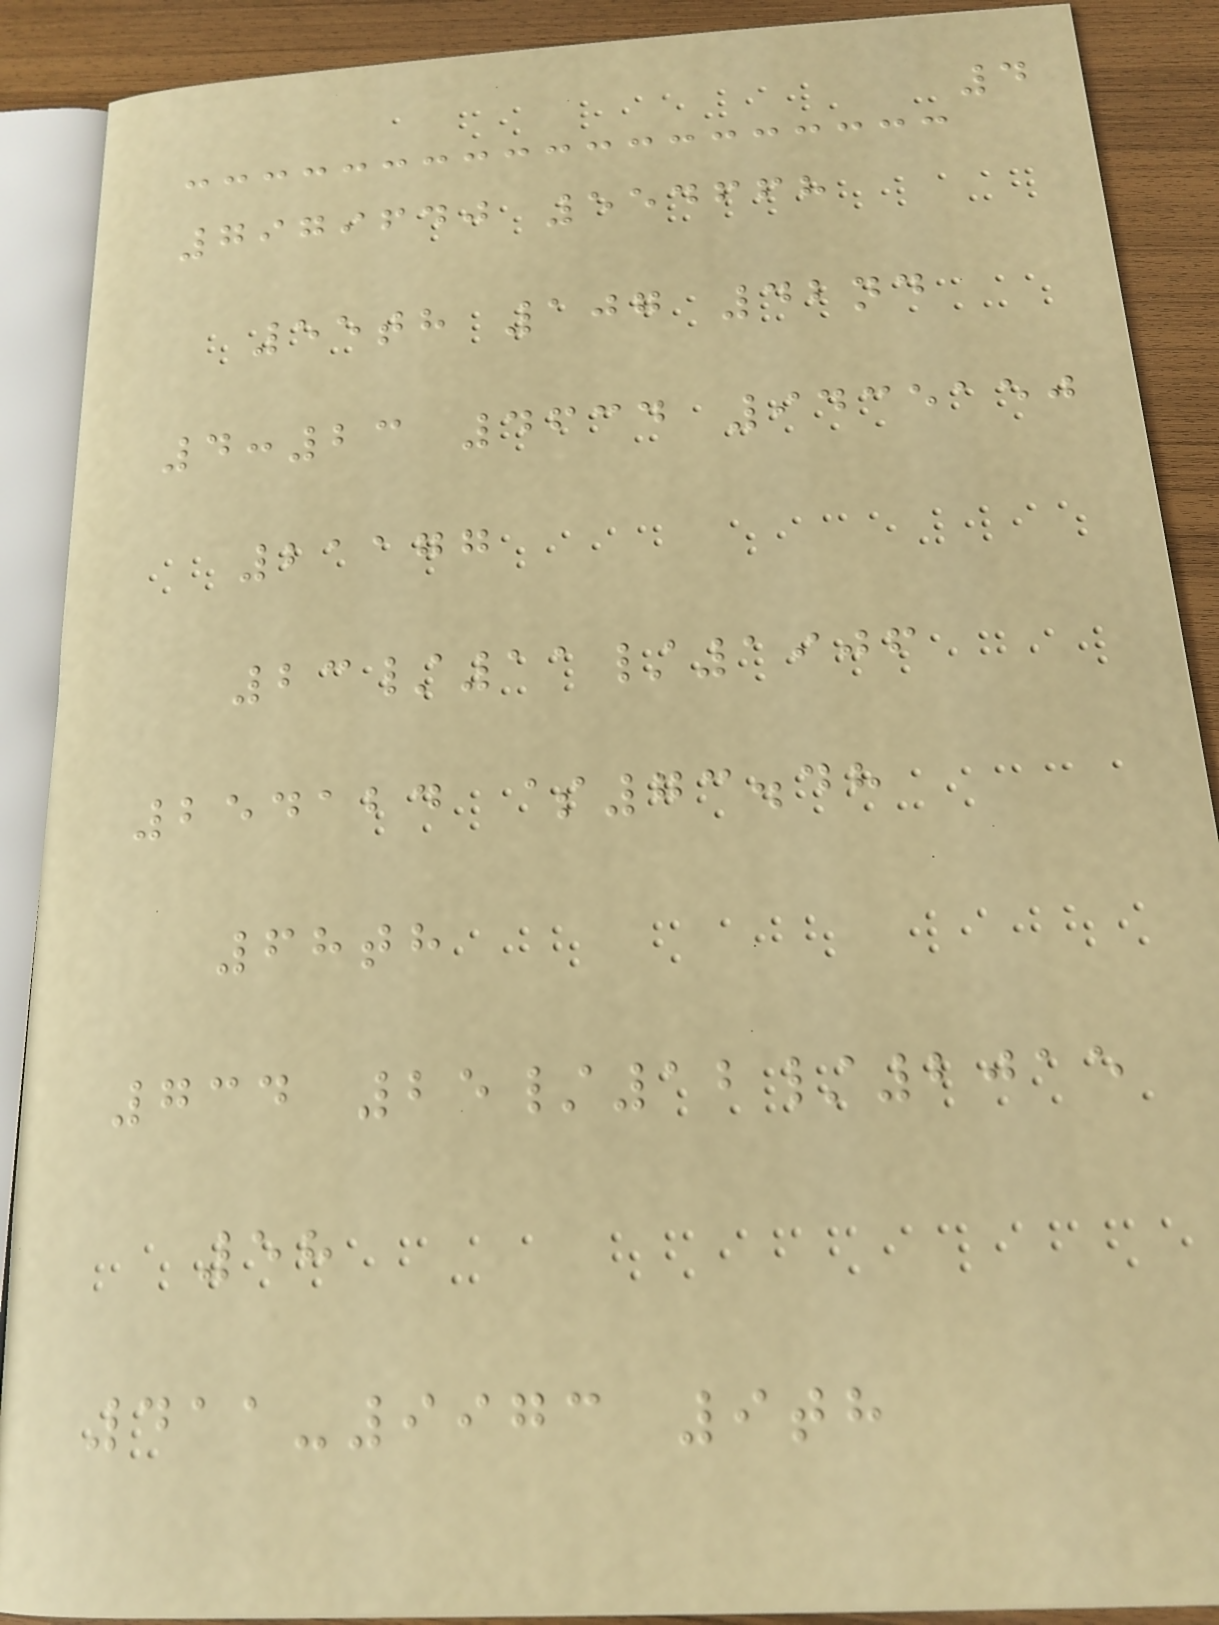4
7979640 554668
55th 107 42nd
4:23 4634 9435150
21177
23/11/1906
254124 $73.48
68th
734 25/12/2015
58
411-9973 9th
